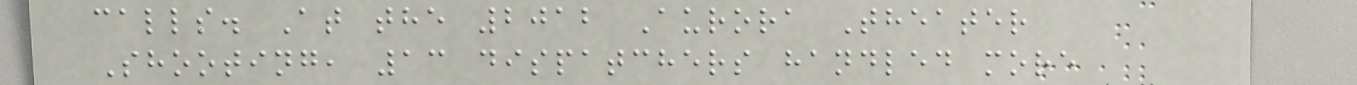calls. At the 2012 Aurora Theater
Shooting, 13 dispatchers handled more
